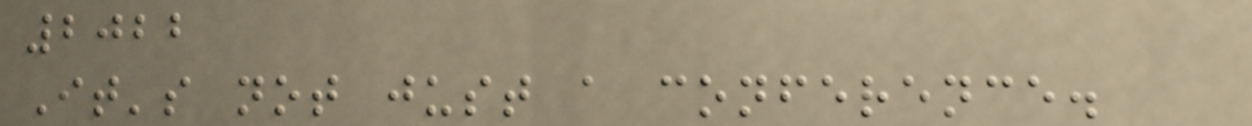2022
It's not just a conference.
